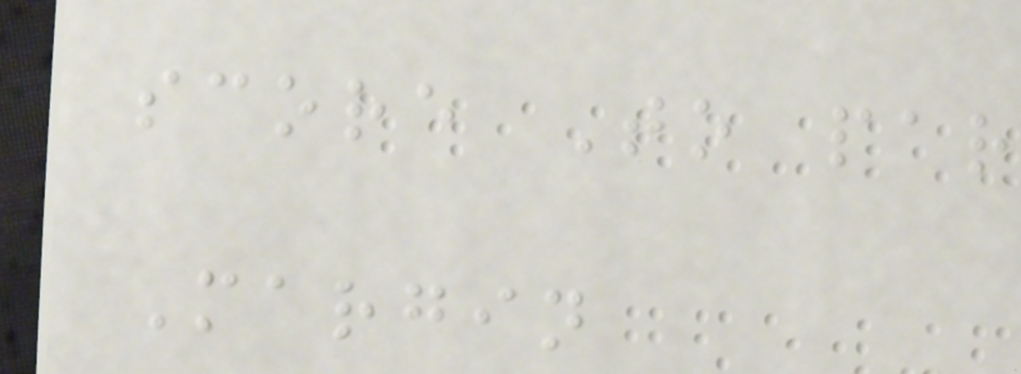score To par
Margin
